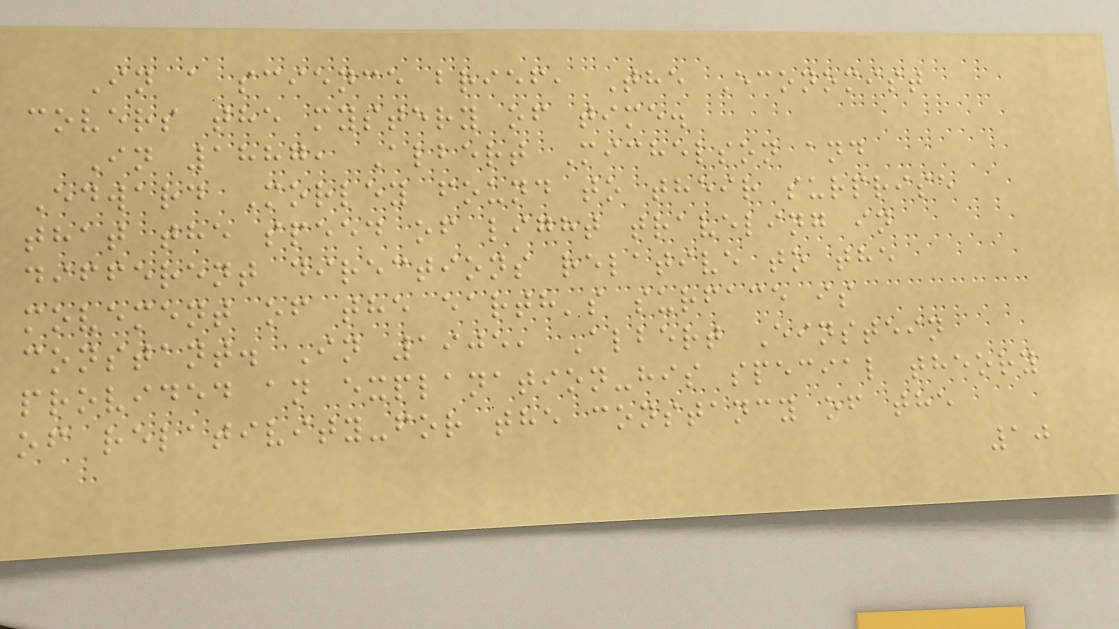In a science brief, The Economist
covers the mystery of time.
In 1887, Albert Michelson and
Edward Morley found to their surprise
that the speed of light traveling in
different directions relative to the
movement of the earth's surface is
constant. In 1905, Albert Einstein
provided an explanation-his special theory
of relativity-for the constancy of the
10
